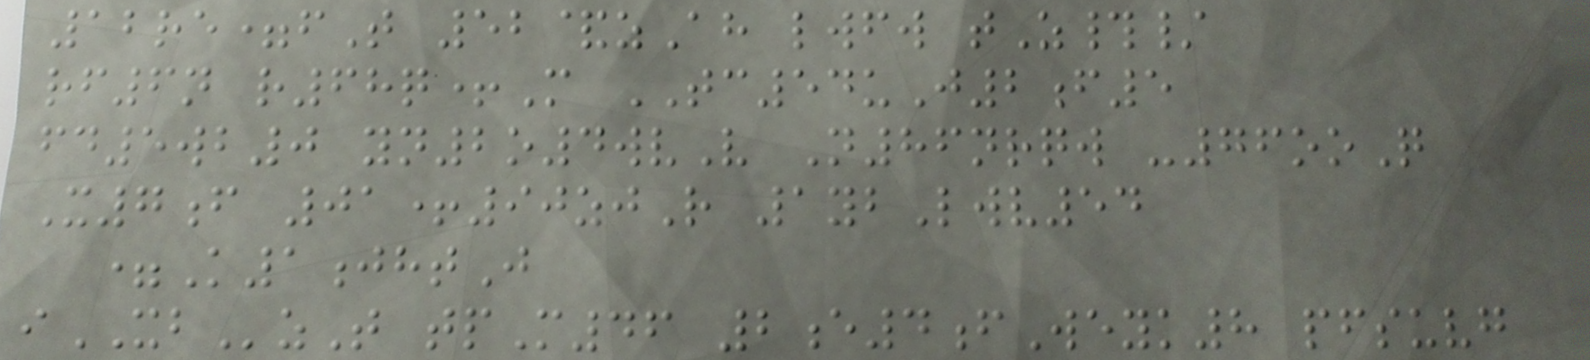12re=fT 52&zAh lwfw tZ#/
rf6n r68q+M TC54uJ2f5
fd5wb0 yn2o4wvV N86nrqw -76ooQ
X7f 01+90zjR 1ybLwv54
=K1jhtJ
iXBzT tpM46 2e4fWeyk8 pfsuvg
